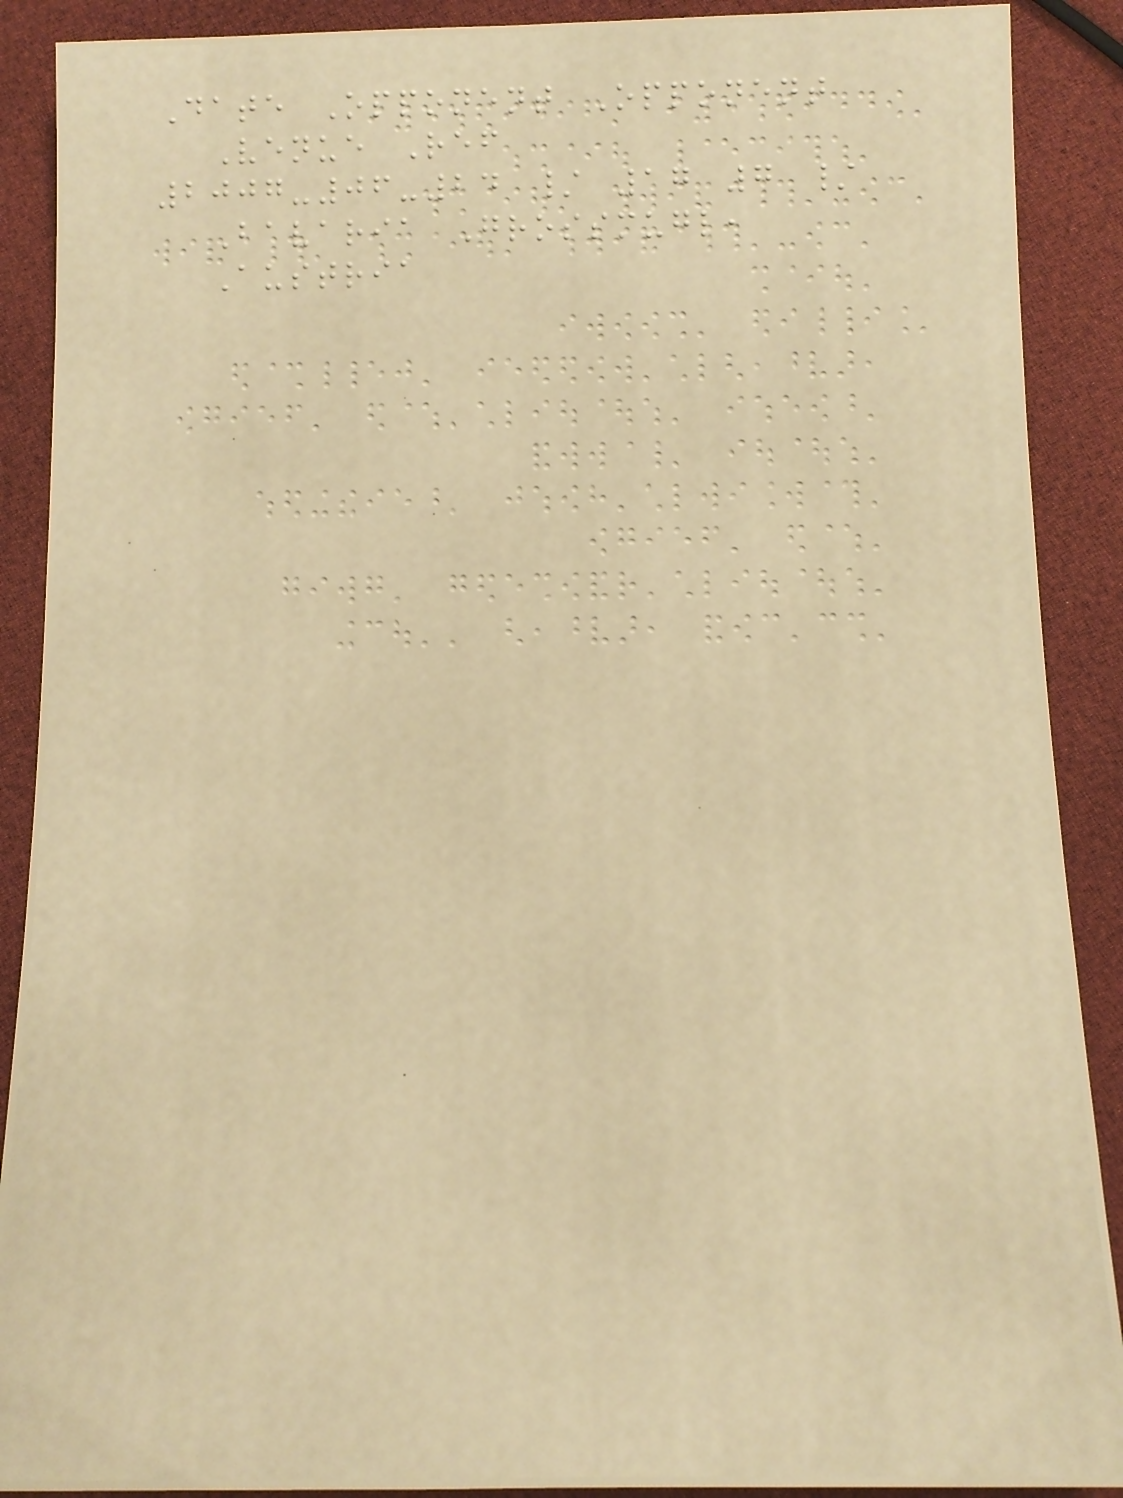Date Opponent Opponent
Venue Ref
2007-06-24 / 17 7 /
Bavaria Grossmugl,
Austria
